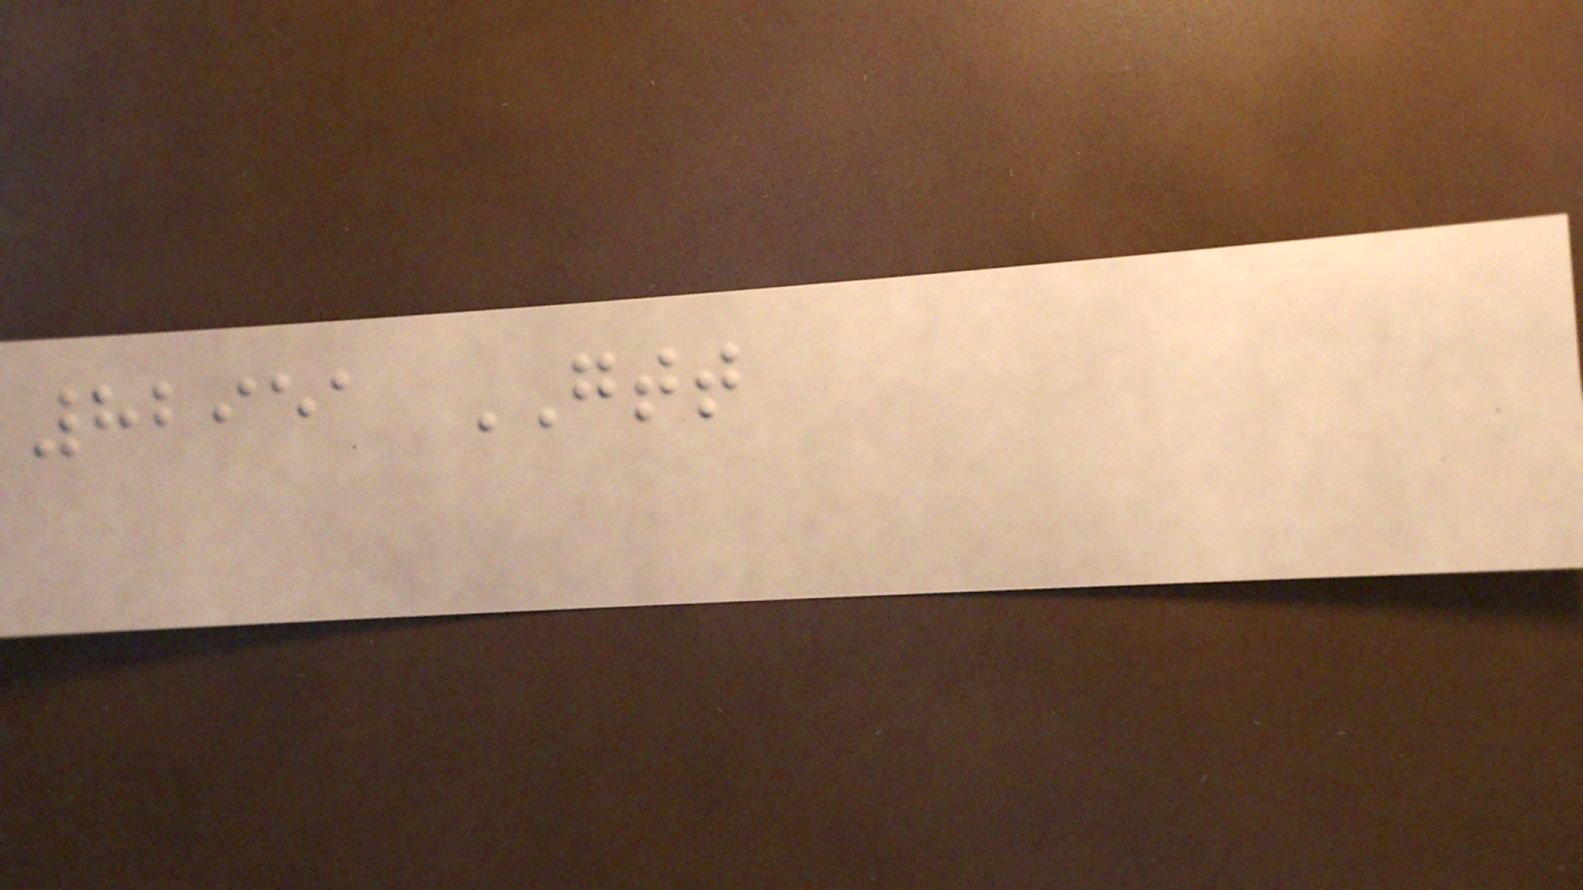82951 GTT
